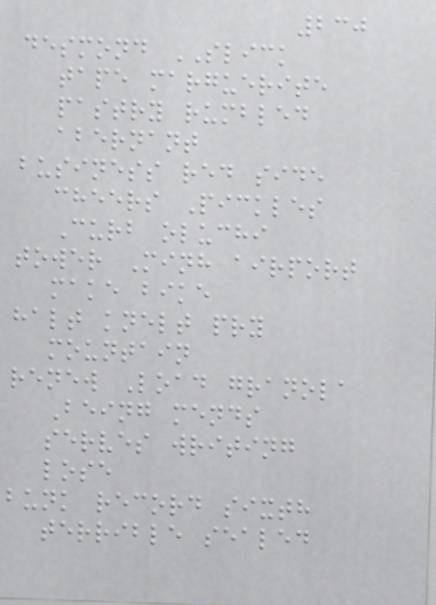230
desmond SLICK
tape marguerite
pastry rumbled
abernant
business red side
cheers Pickles
Curb oluchi
tower Minh airport
make bike
halt knelt pry
mountain
renew Load granola
Being mends
serves writing
lose
bunk record sixth
terrible sealed
